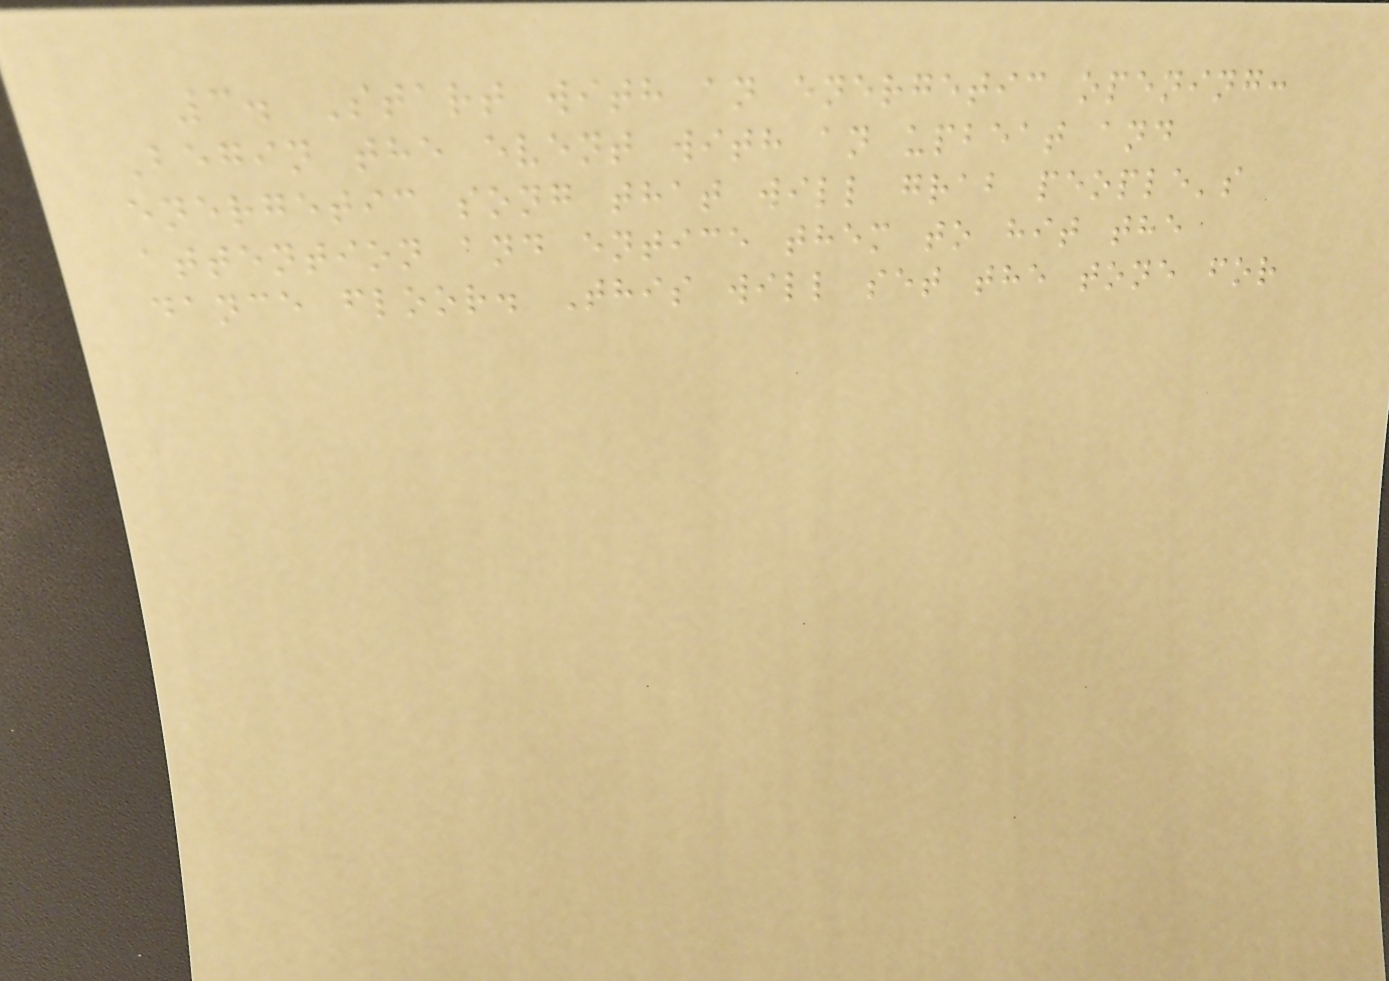3. Start with an energetic opening:
Begin the event with an upbeat and
energetic song that will grab people's
attention and entice them to hit the
dance floor. This will set the tone for
